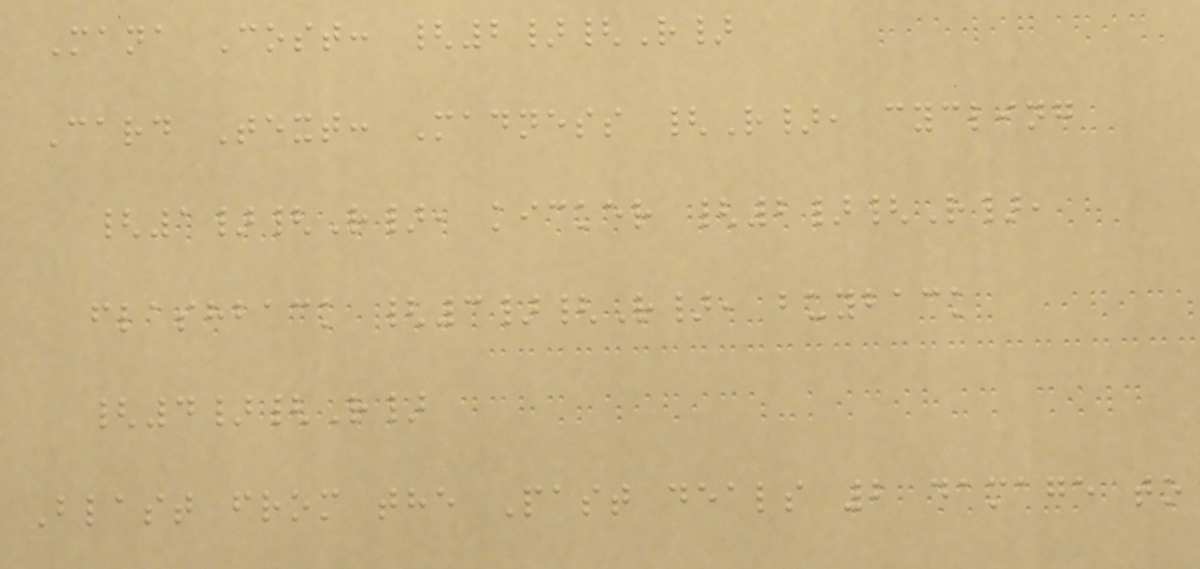Mana Cost: {2}{R}
Card Text: Madness {R}, cycling
{1}{R}, kicker {2}{R},
flashback {3}{R}, buyback
{4}{R}
Blast from the Past deals 2 damage to
